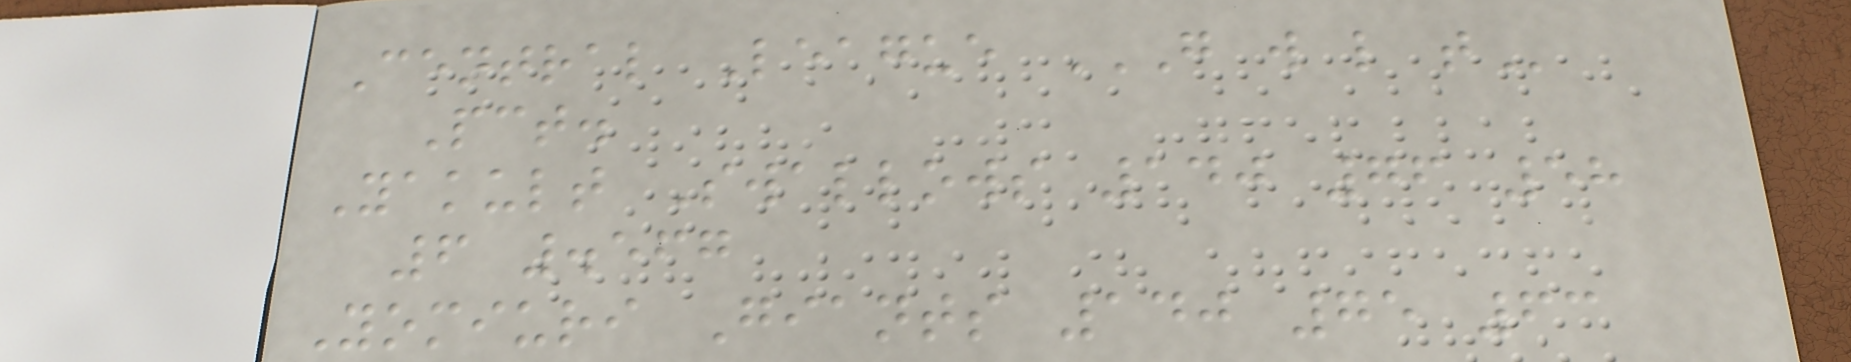Central League G W L T
Pct.
Yakult Swallows 140 76 58
6 .567
Yomiuri Giants 140 75 63
